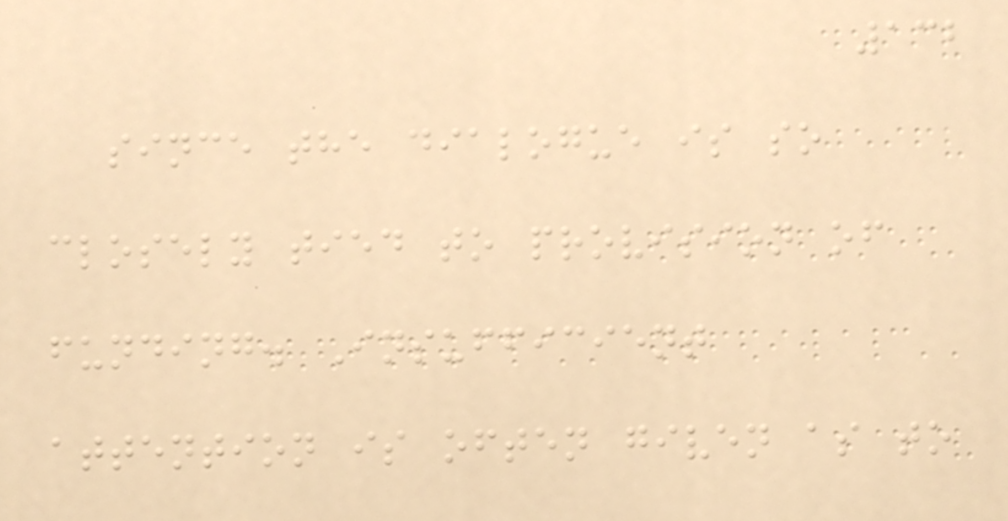132
since the dialogue is so
closely tied to provision of
funding. Insufficient
attention is often given as to
